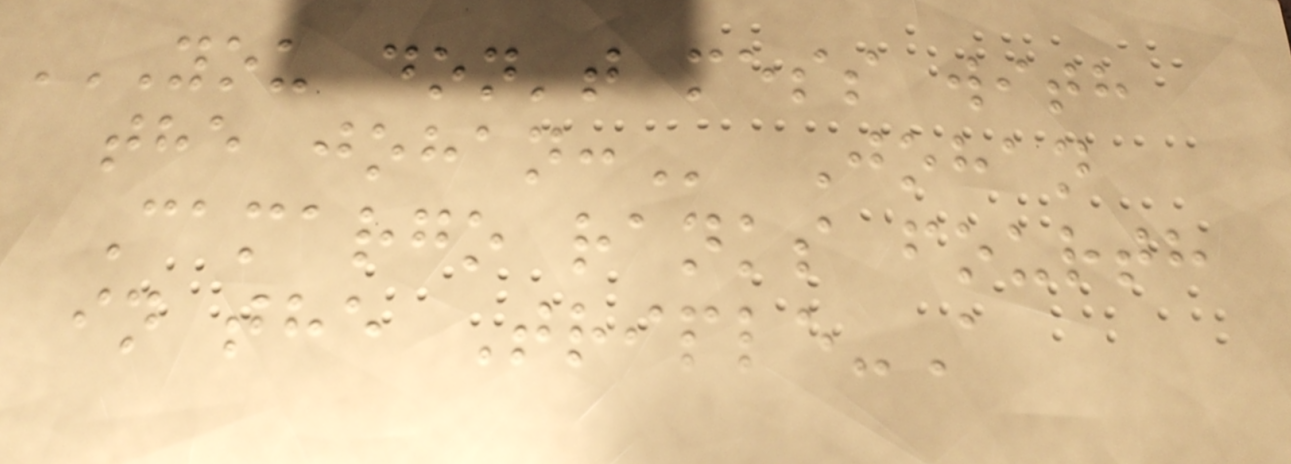YOU DON'T MESS WITH
THE JOHAN: Johan
Camargo ranks fourth
in the Triple-A
